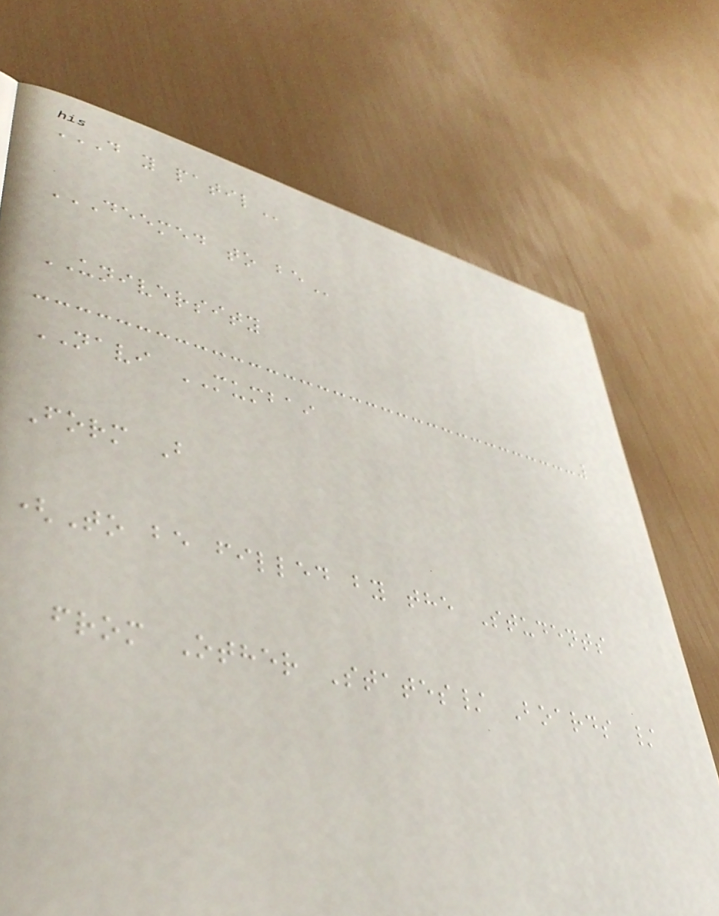D Y PATIL
DEEMED TO BE
UNIVERSITY
NAVI MUMBAI
Form B
(To be filled by the Students
from Other States/ Boards /
